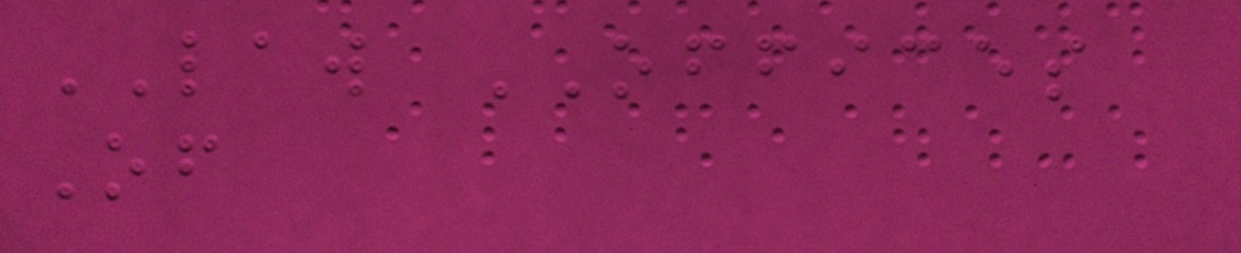LAW OFFICES
Of
